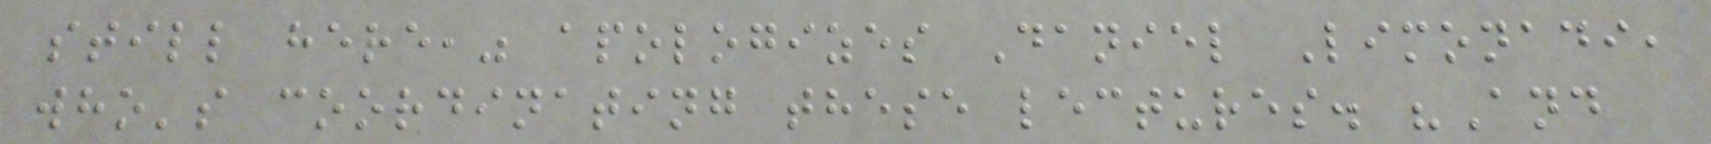still here," apologizes Daniel Limonadi,
who's coordinating these lectures. "And
